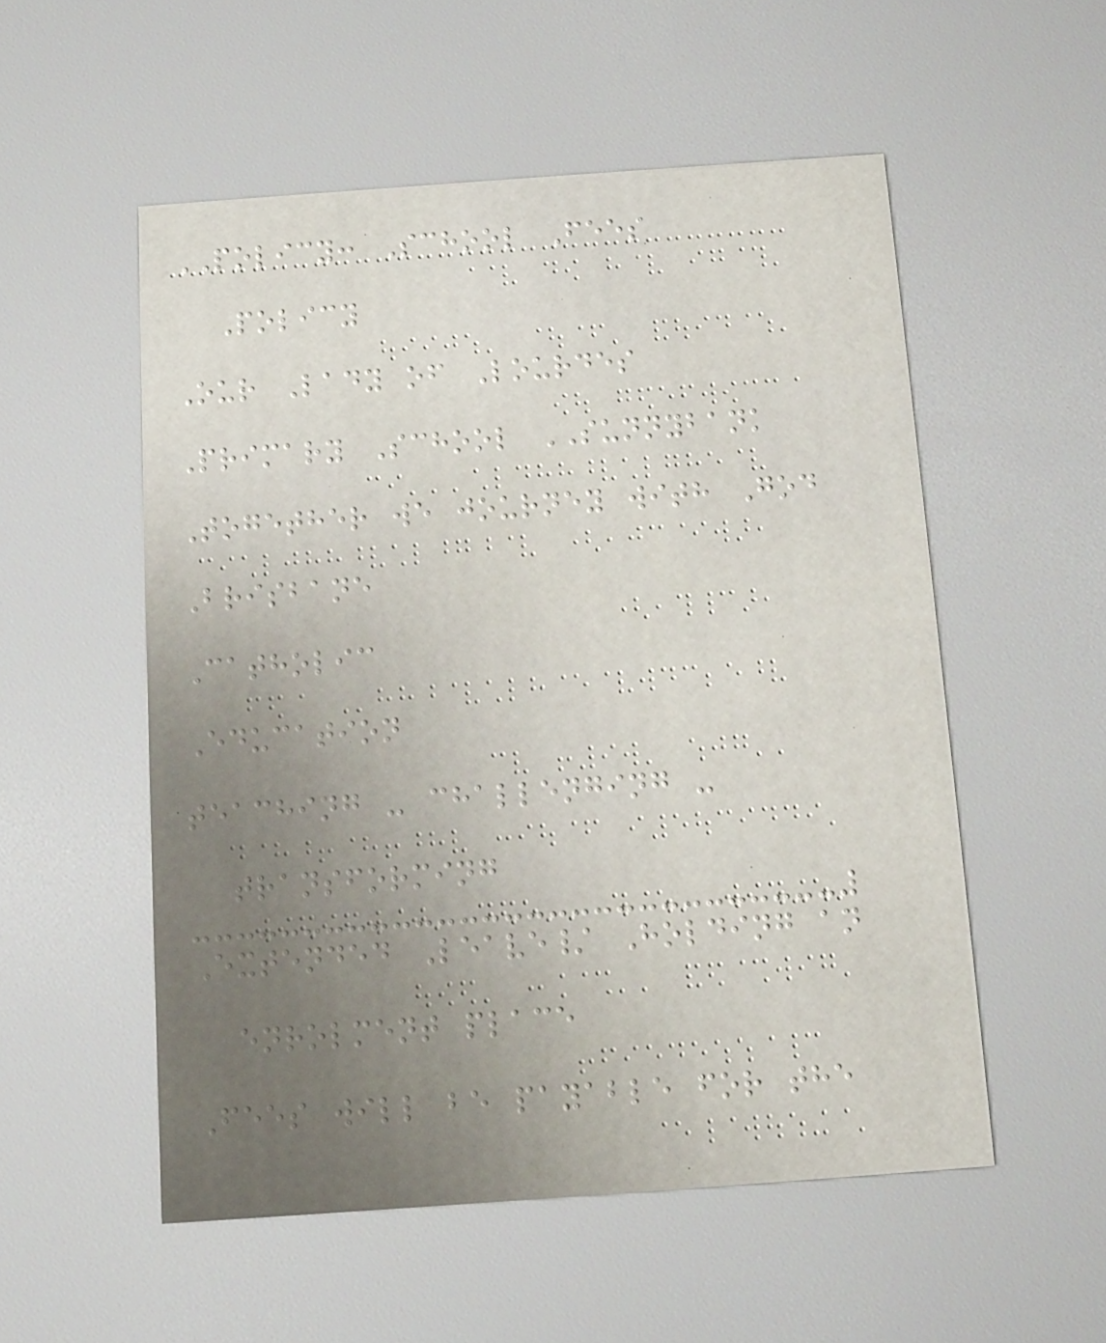POLICY: School Fees
Policy
Our Lady of Lourdes
Primary School SUNNYBANK
Together we journey with God
Brisbane
Catholic
Education
teaching - challenging -
transforming
Extended Leave/ Holding an
enrolment place
Fees will be payable for the
